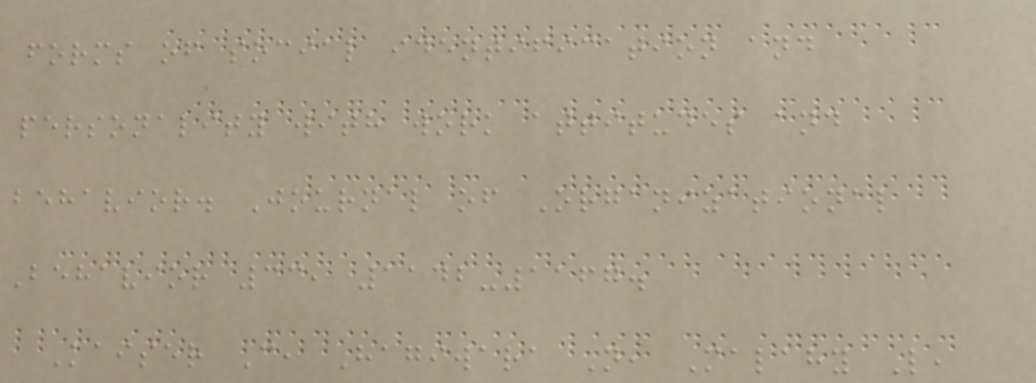forms of social identification and
personality with work attitudes and
behavior. Journal of Organizational
Behavior 33, 1142-1167.
Kaiser C, Hagiwara N, Malahy L,
